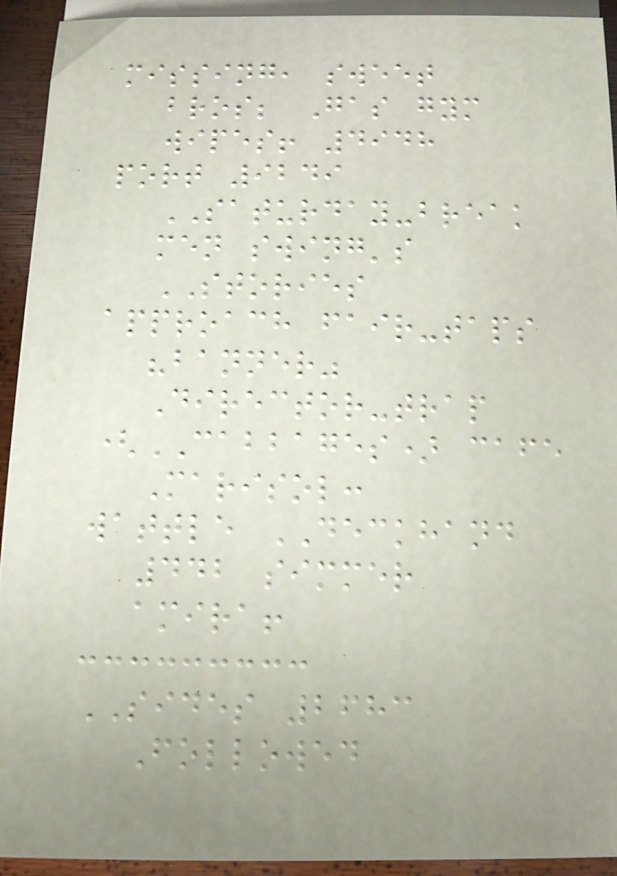missing, sweet
bros; Gas gym
wipes! 4948
port 9249
SATURDAY-break
men swing's
STORIES
approach fair-taps
"banner"
Director-trap
(CABBAGES) cafe
Marisol:
wattle DECKHAND
442 simmer
amira!
SIDES 2683
Followed
